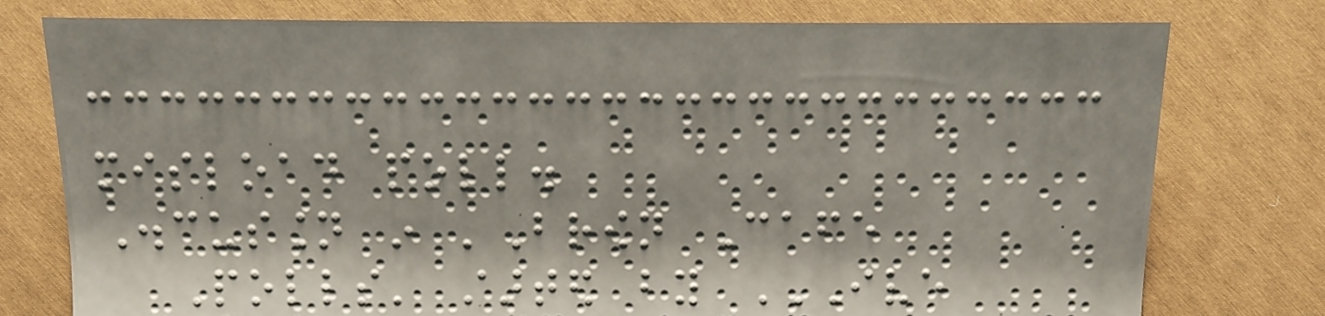misload poll.
Discussion in 'Brown Cafe
Polls' started by IVE
